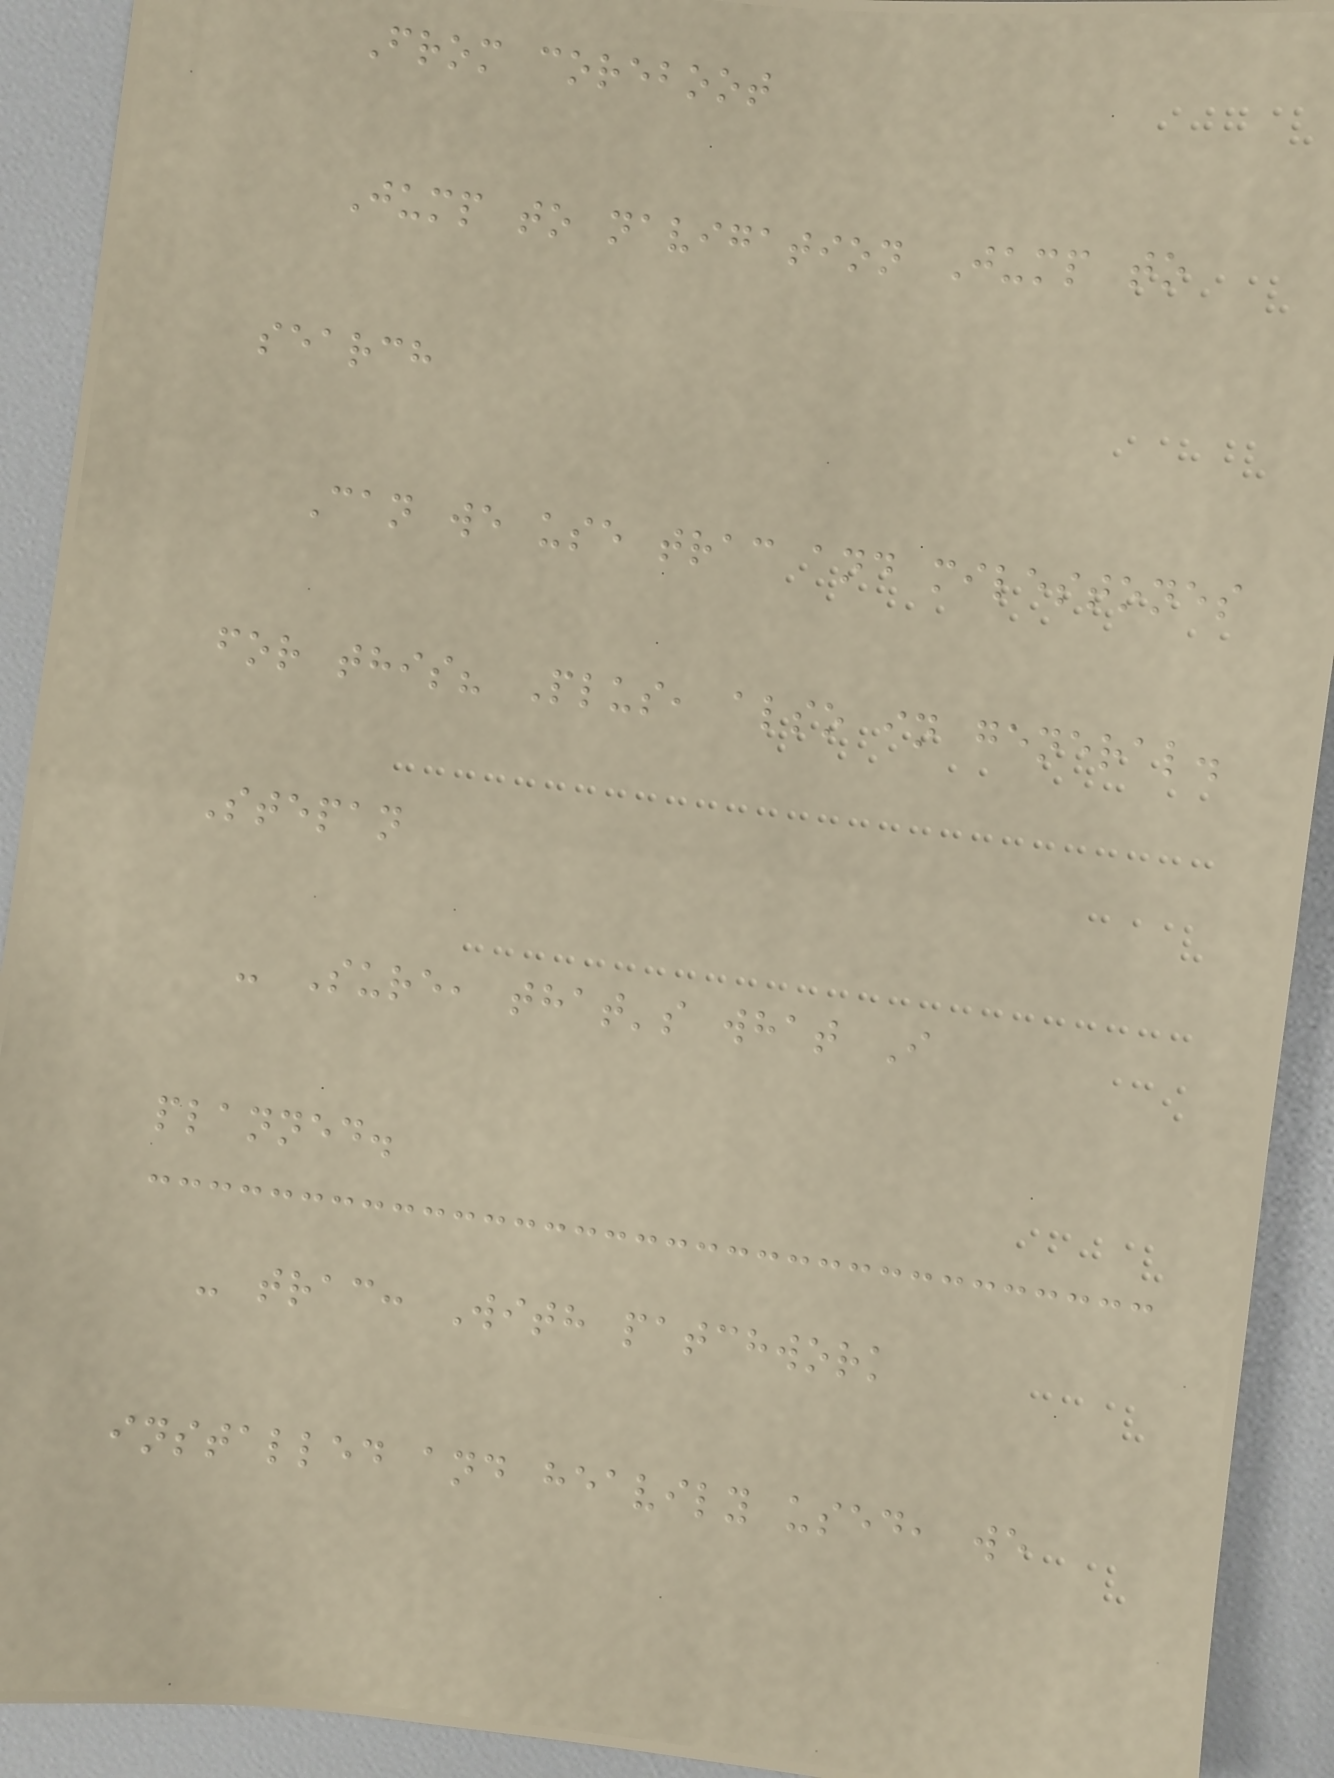From coreboot
Jump to navigation Jump to
search
Can we use trac and milestones
for this? Plus, also in general.
Stepan
- Sure, that's what I
planned.
- trac: With patchwork
installed and heavily used, we
